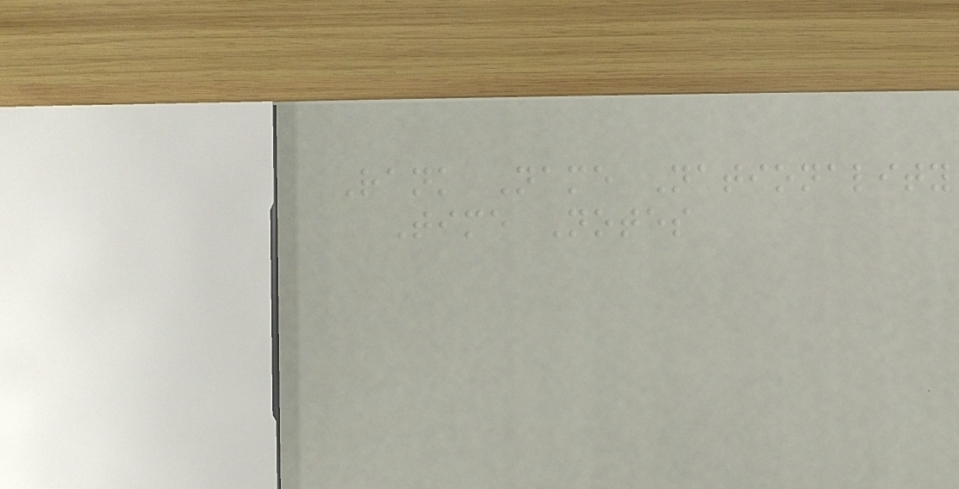Rank Name Nationality
Time Notes
